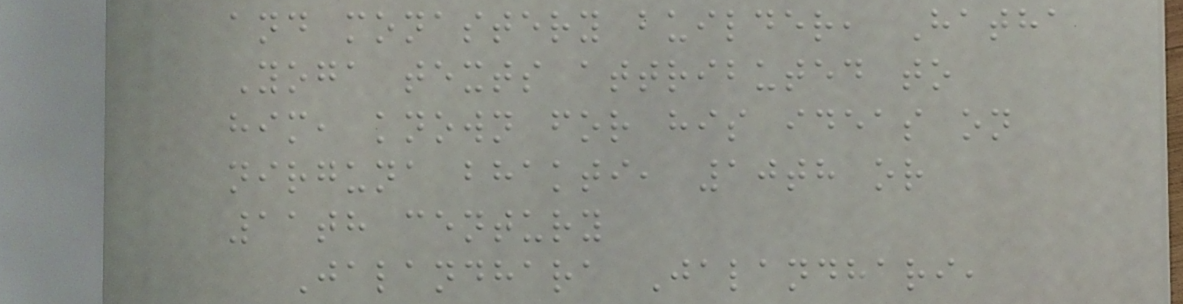and monastery builder, Hatha
Yoga texts attributed to
him, known for his ideas on
nirguna bhakti, 10th or
11th century
Jalandhara Jalandhari,
